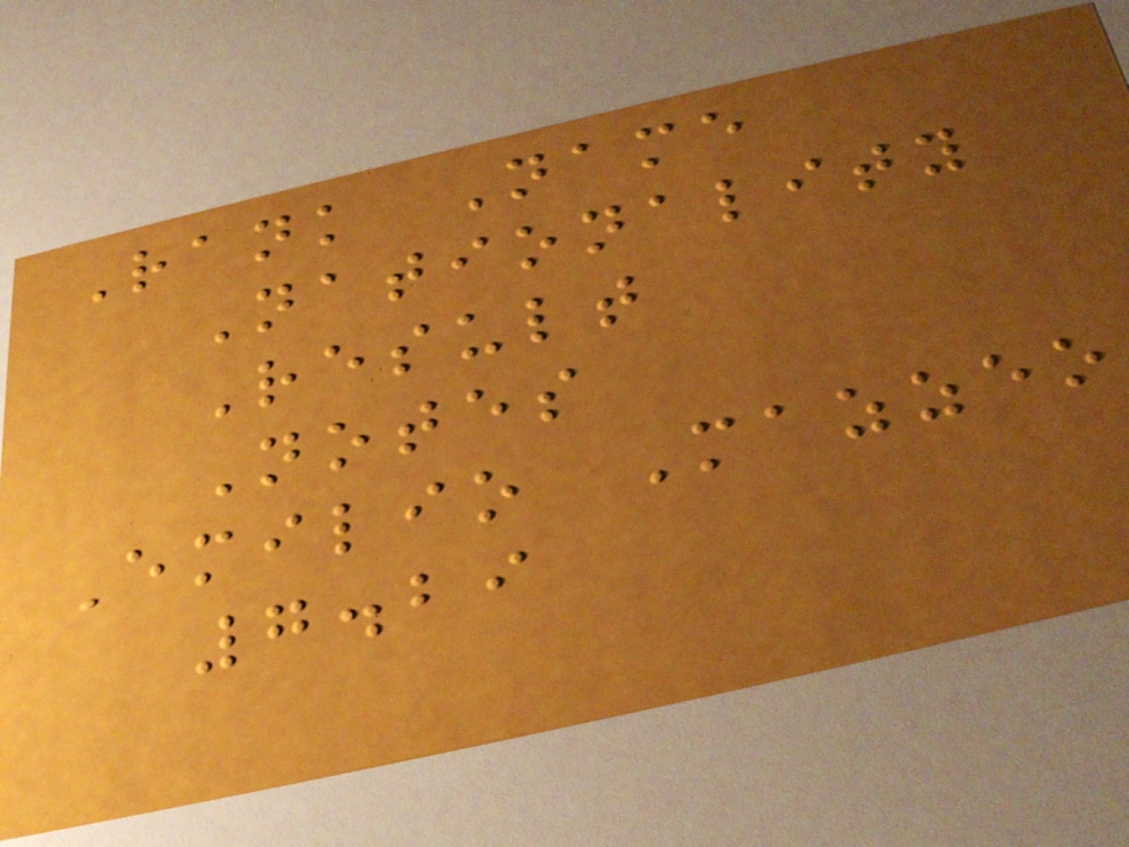Rank Name
Nationality
Result
Notes
Emilio Mazzeo
7.29
